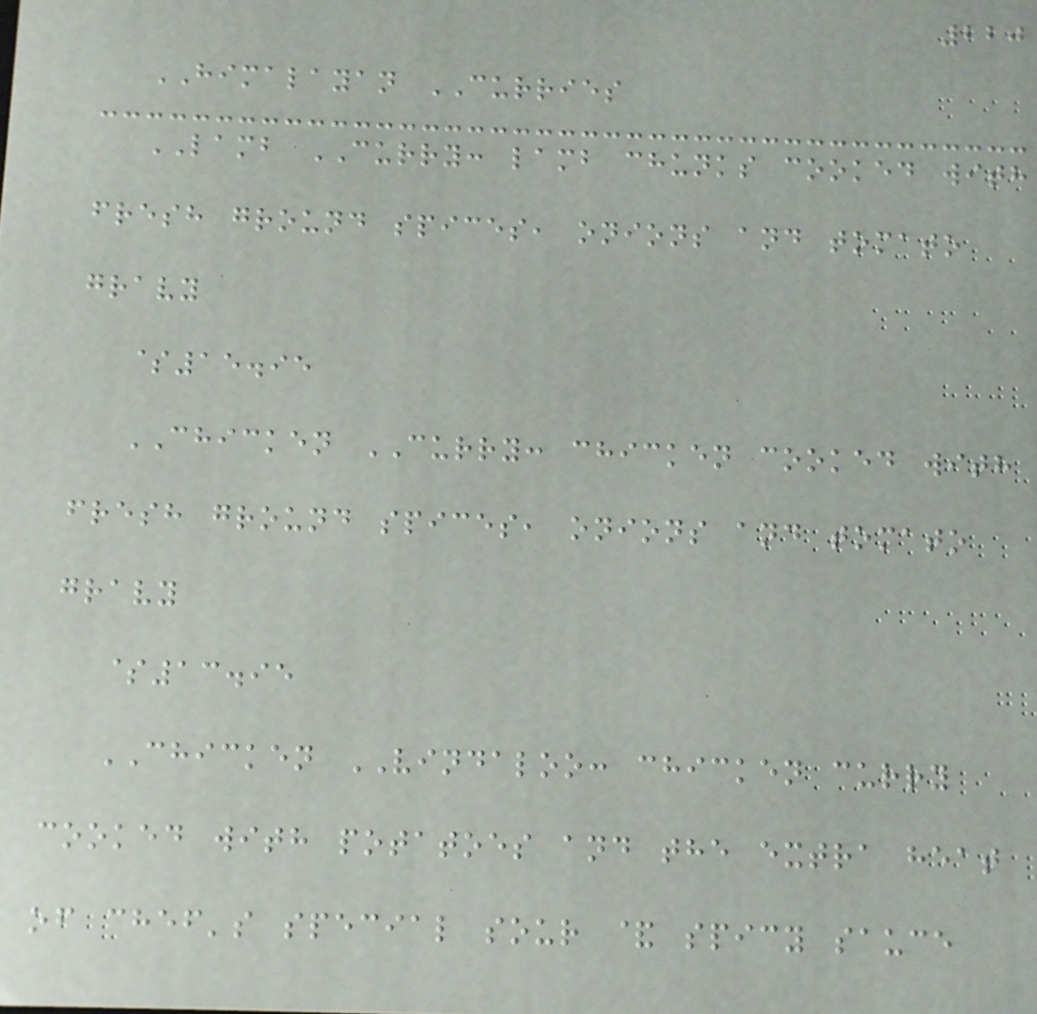220
HIMALAYAN CURRIES
LAMB CURRY: lamb chunks cooked with
fresh ground spices, onions and tomato
gravy
$15.95
CHICKEN CURRY: chicken cooked with
fresh ground spices, onions and tomato
gravy
$13.95
CHICKEN VINDALOO: chicken curry
cooked with potatoes and the extra heat
of chef's special sour & spicy sauce
